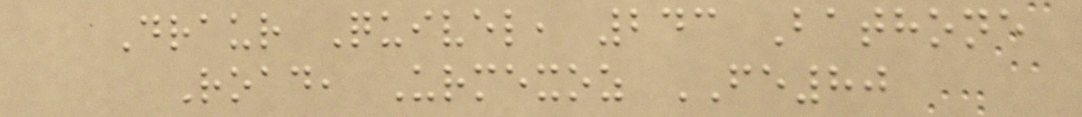Draur Quivel, 243 Bathone
Road, Urmexoz FE80
